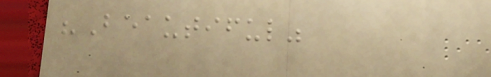"Beautiful"
